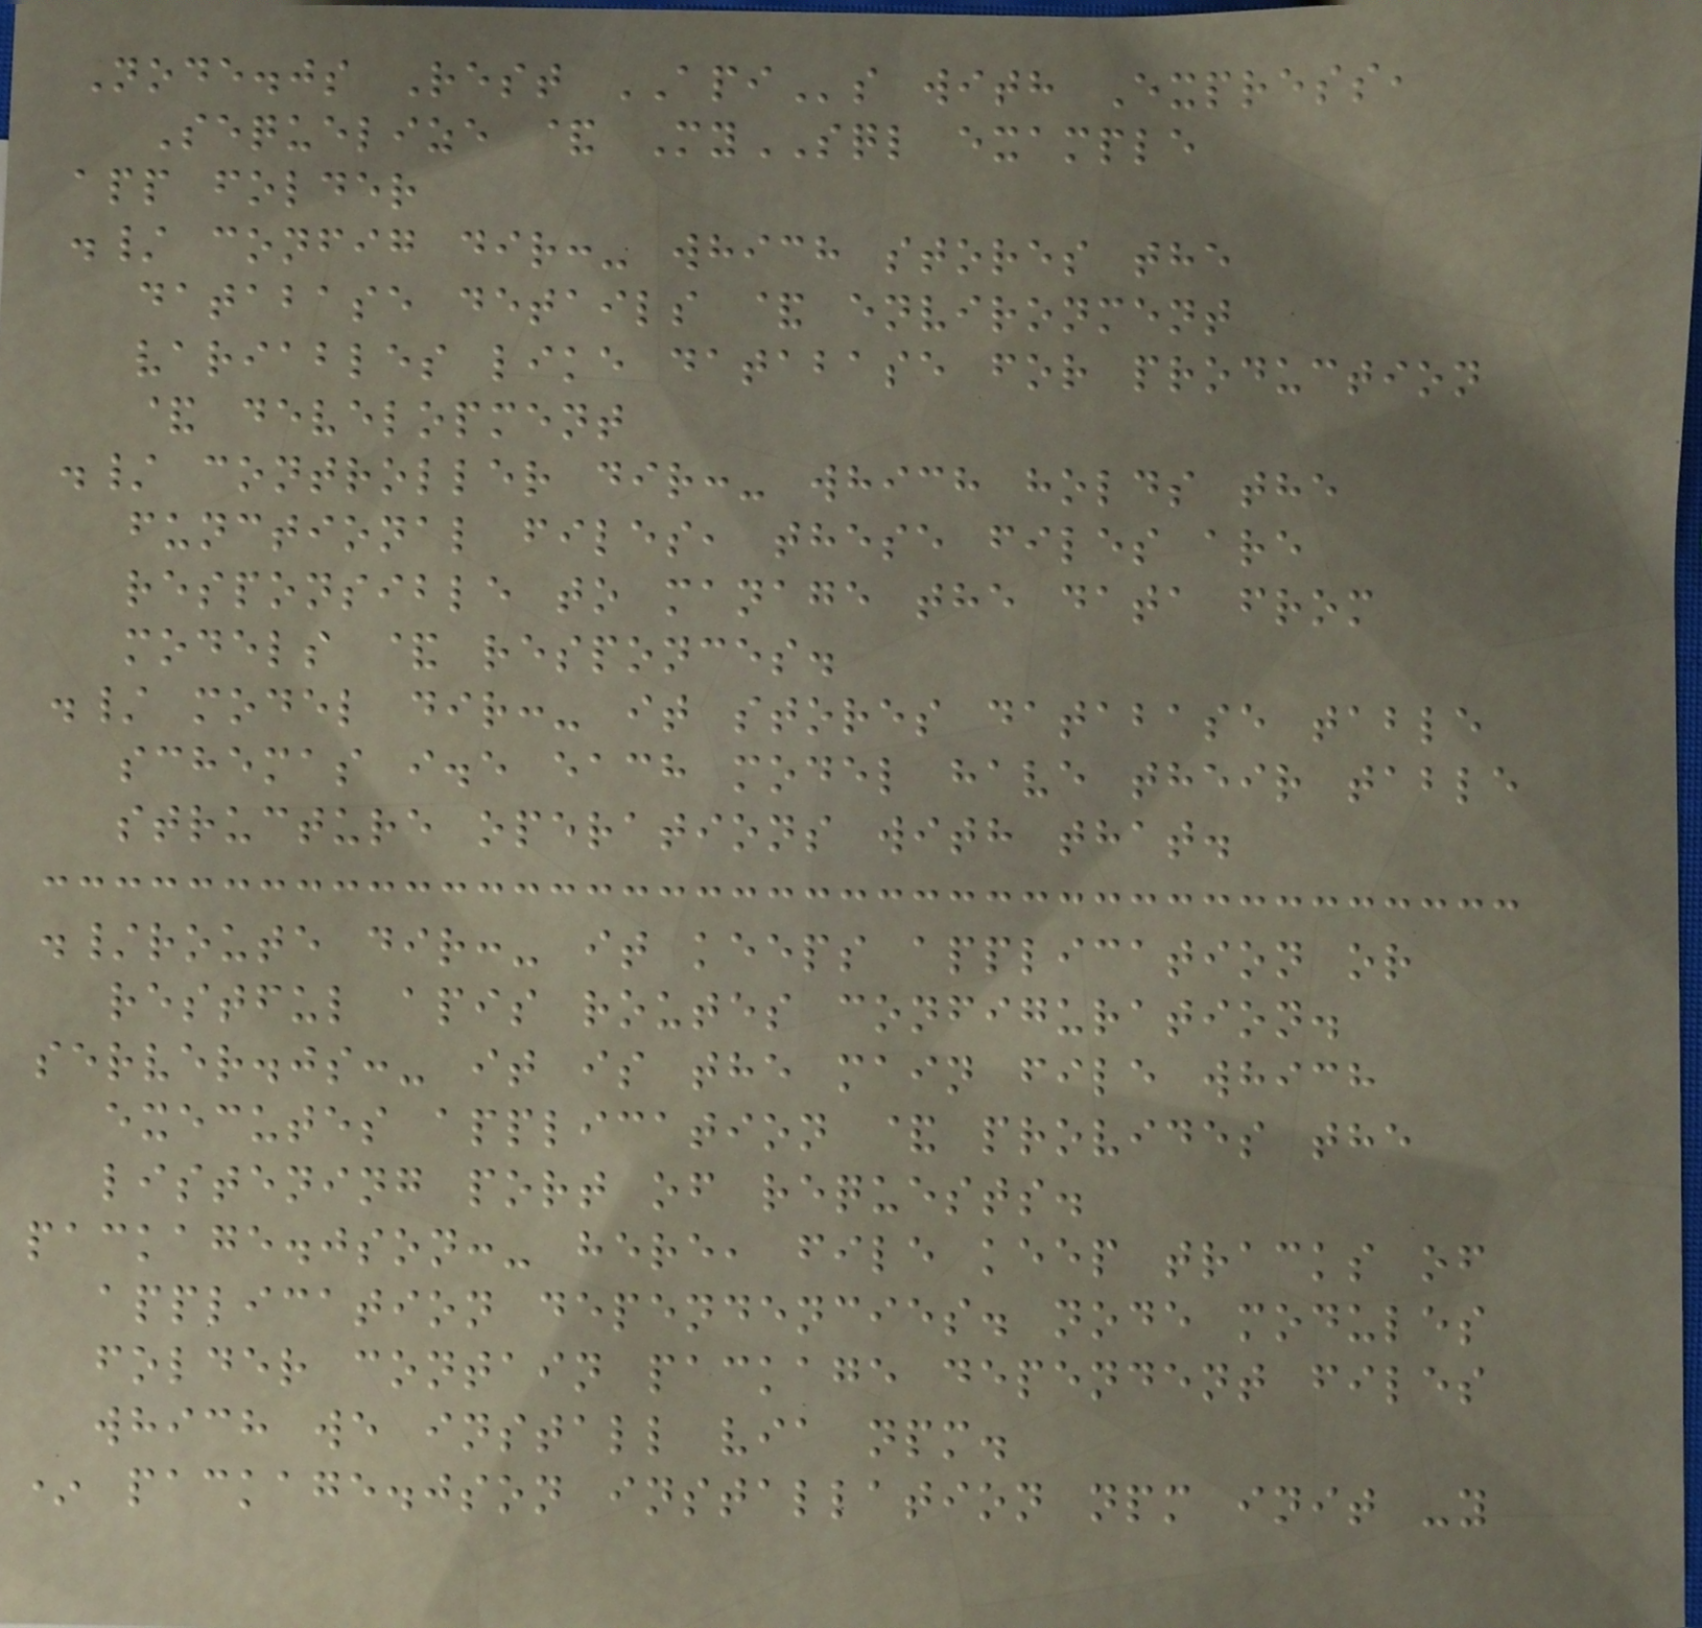Node.js Rest APIs with Express,
Sequelize & MySQL example
app folder
./ config dir:- which stores the
database details & environment
variables like database for production
& development
./ controller dir:- which holds the
functional files, these files are
responsible to manage the data from
models & responces.
./ model dir:- it stores database table
schemas i.e each model have their table
structure operations with that.
./route dir:- it keeps application or
restful apis routes configuration.
server.js:- it is the main file which
executes application & provides the
listening port of requests.
package.json:- here, file keep tracks of
application dependencies. node modules
folder contain package dependent files
which we install via npm.
* package.json installation npm init -y
